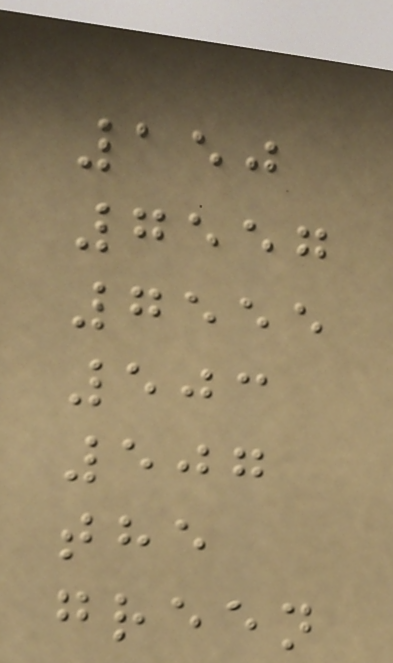150
7557
7555
503
507
the
green
